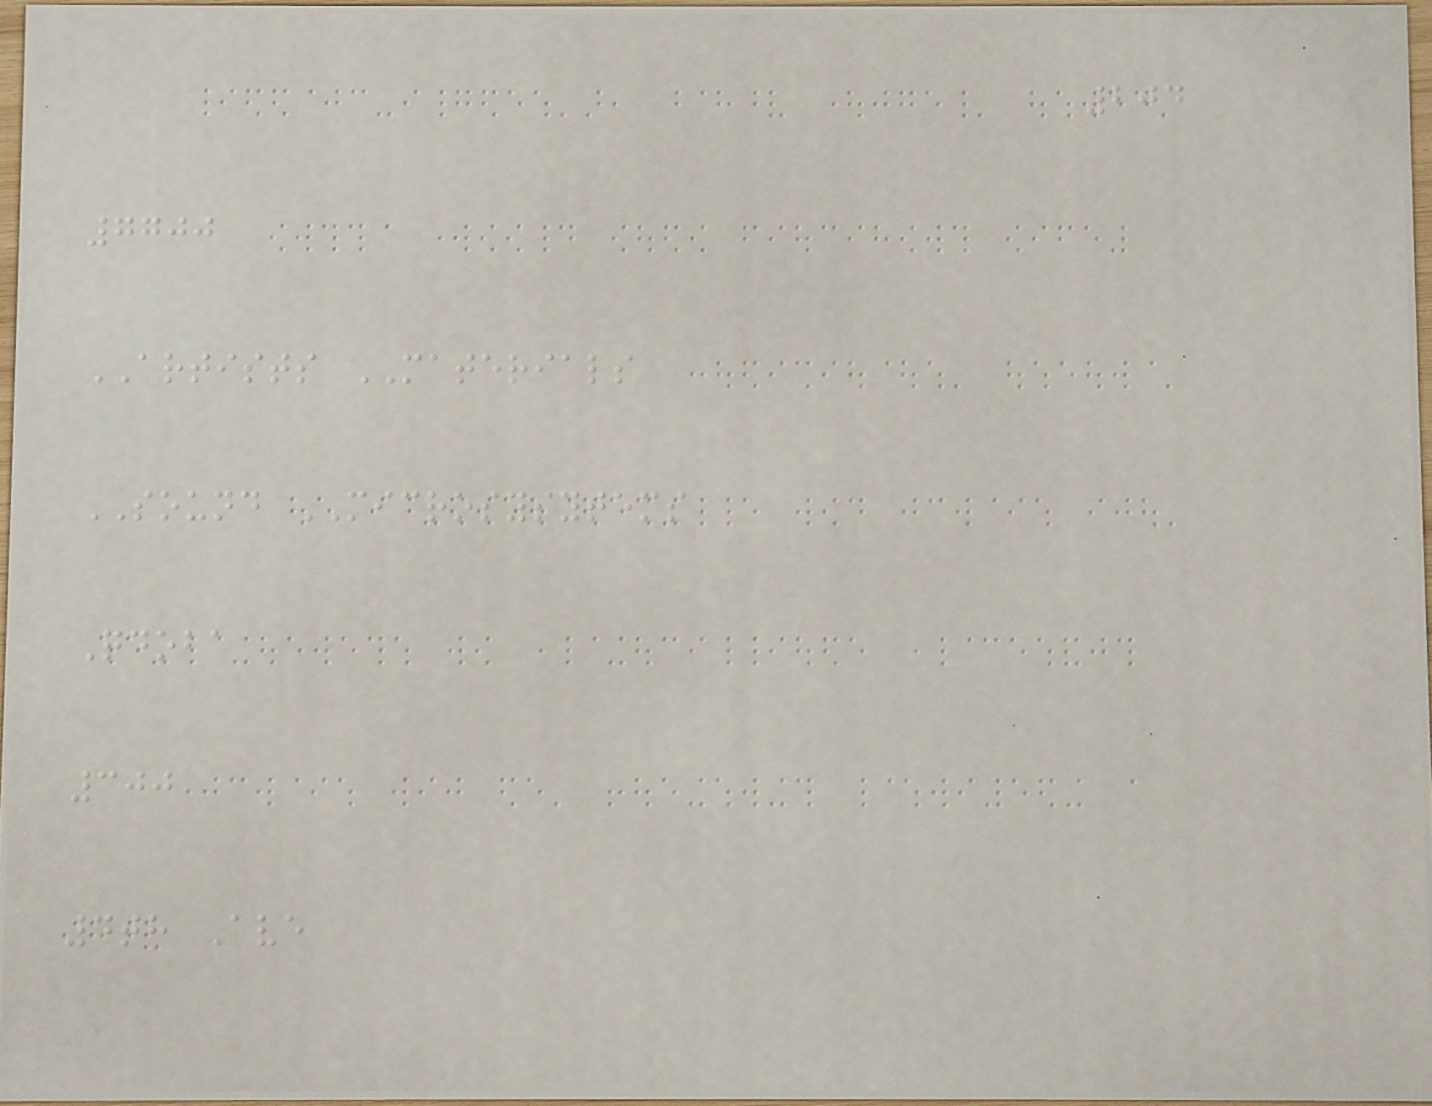204
7700
ARTISTS MATERIALS
SOUND MICROSYSYTEMS
Qdoba
300
4th Ave
